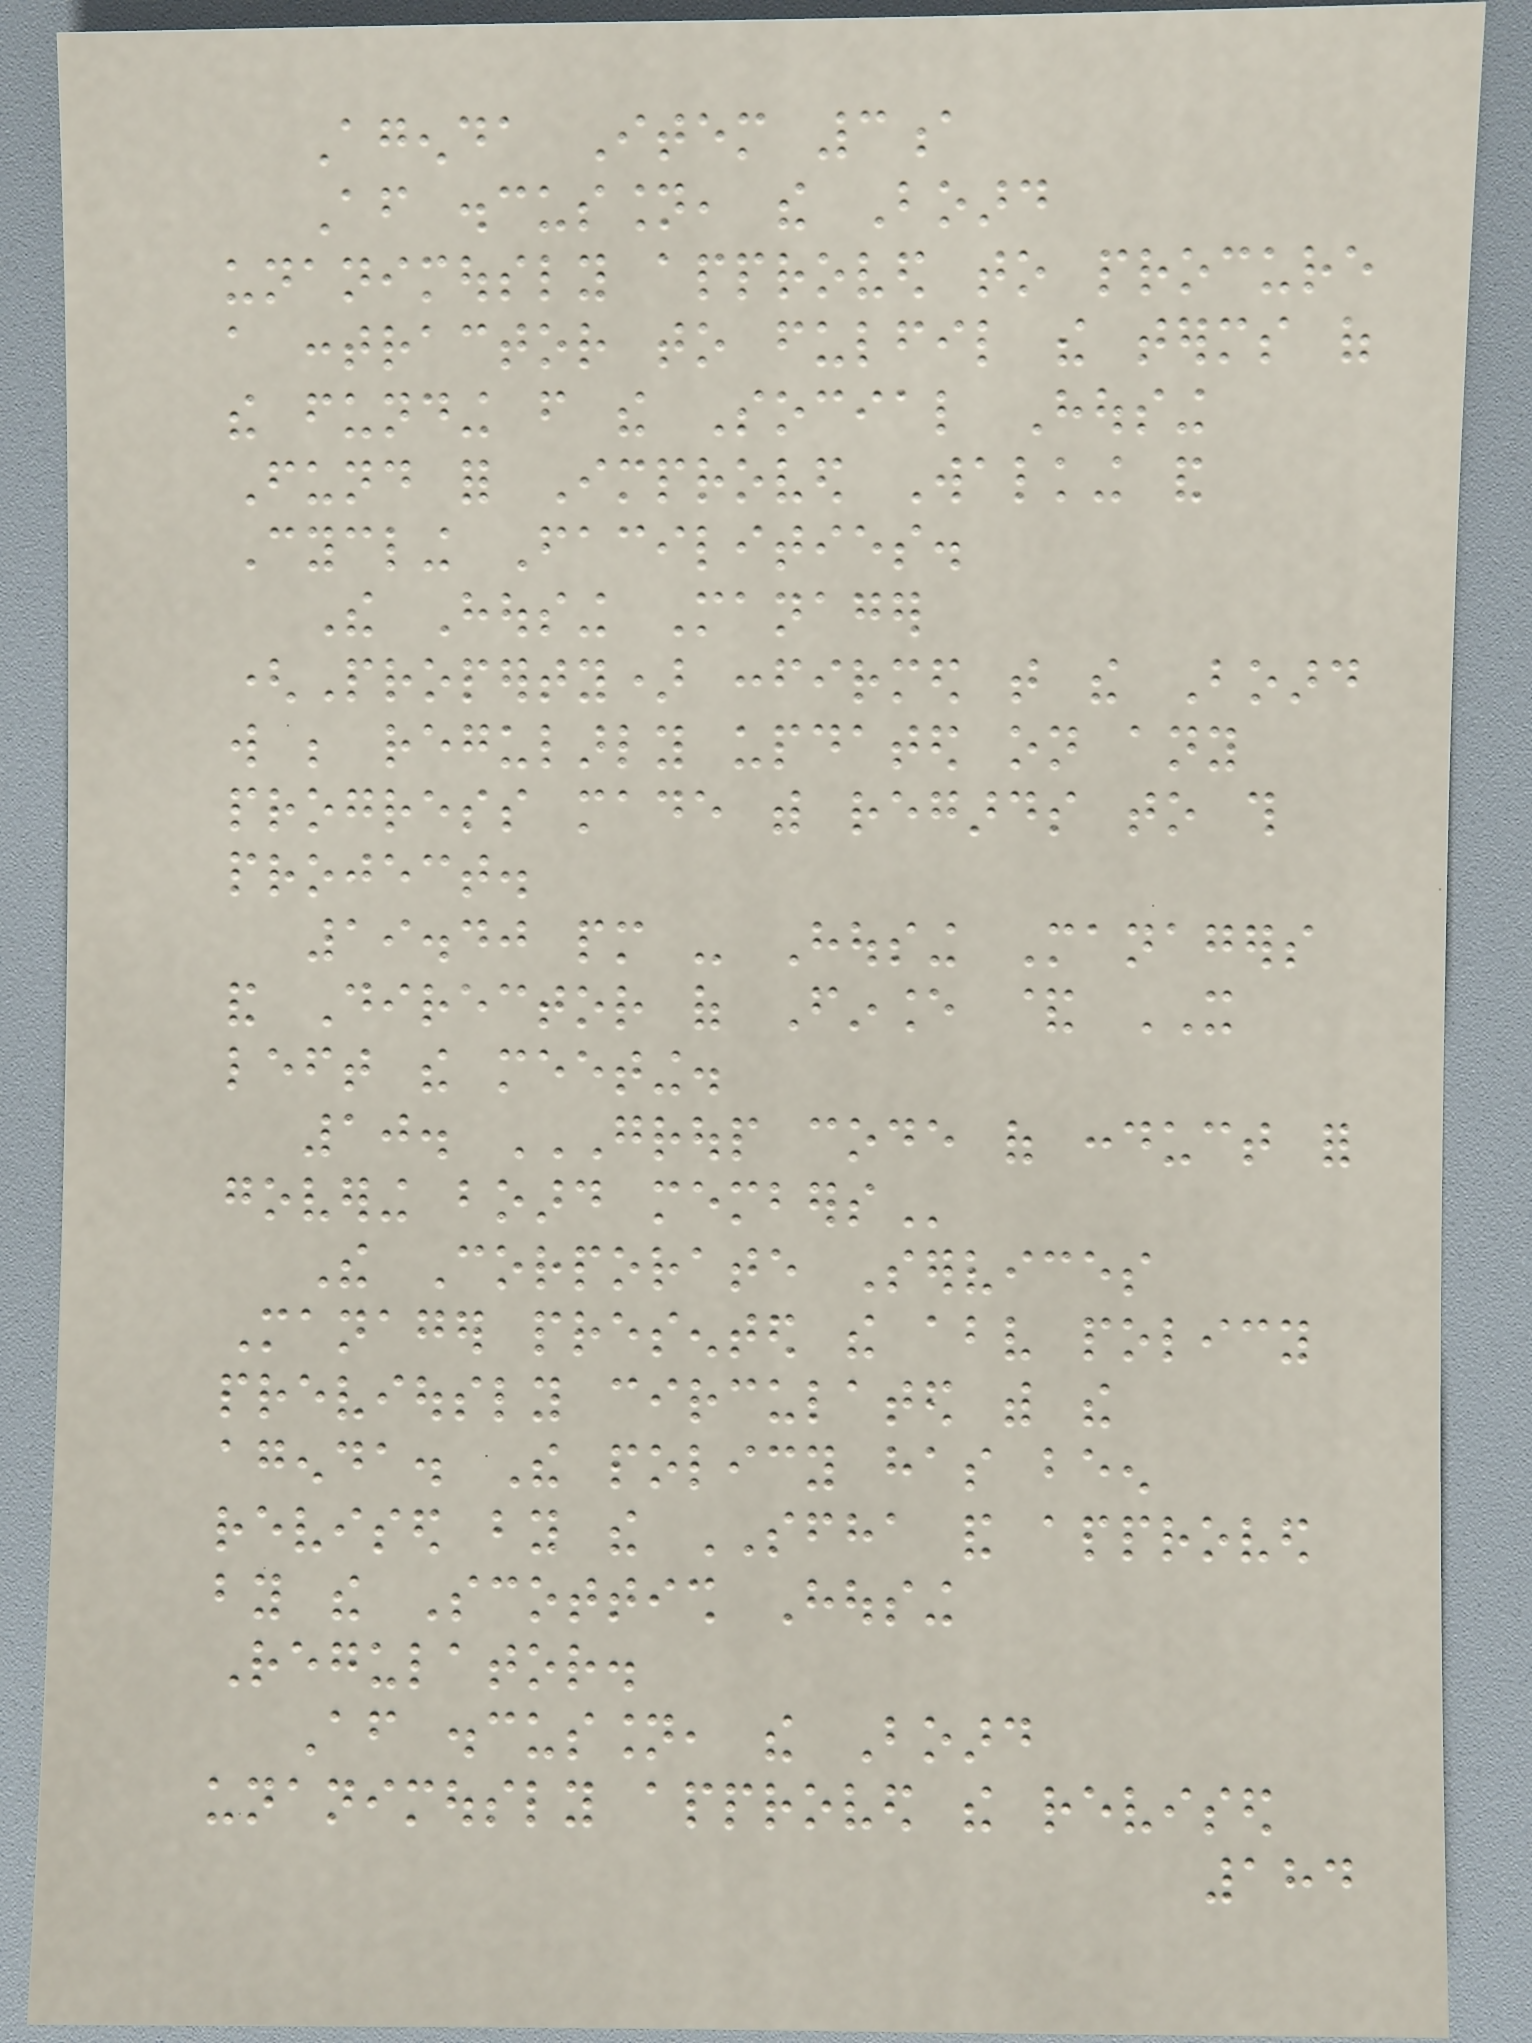Agenda Item 3a
After discussion, the Board
unanimously approved to procure
a contractor to fulfil the terms of
the funding from the Social Housing
Fund for Improved Walking and
Cycling Facilities.
The Housing Manager
(Property) confirmed that the Board
will be regularly updated on any
progress made with regards to this
project.
19.40 pm - Housing Managers
and Director of Finance & IT
left the meeting.
10. GROUP CODE OF CONDUCT FOR
GOVERING BOARD MEMBERS
The Corporate Services
Manager presented the above policy
previously circulated with the
agenda. The policy has been
revised by the SFHA and approved
by the Scottish Housing
Regulator.
After discussion, the Board
unanimously approved the revised
184
